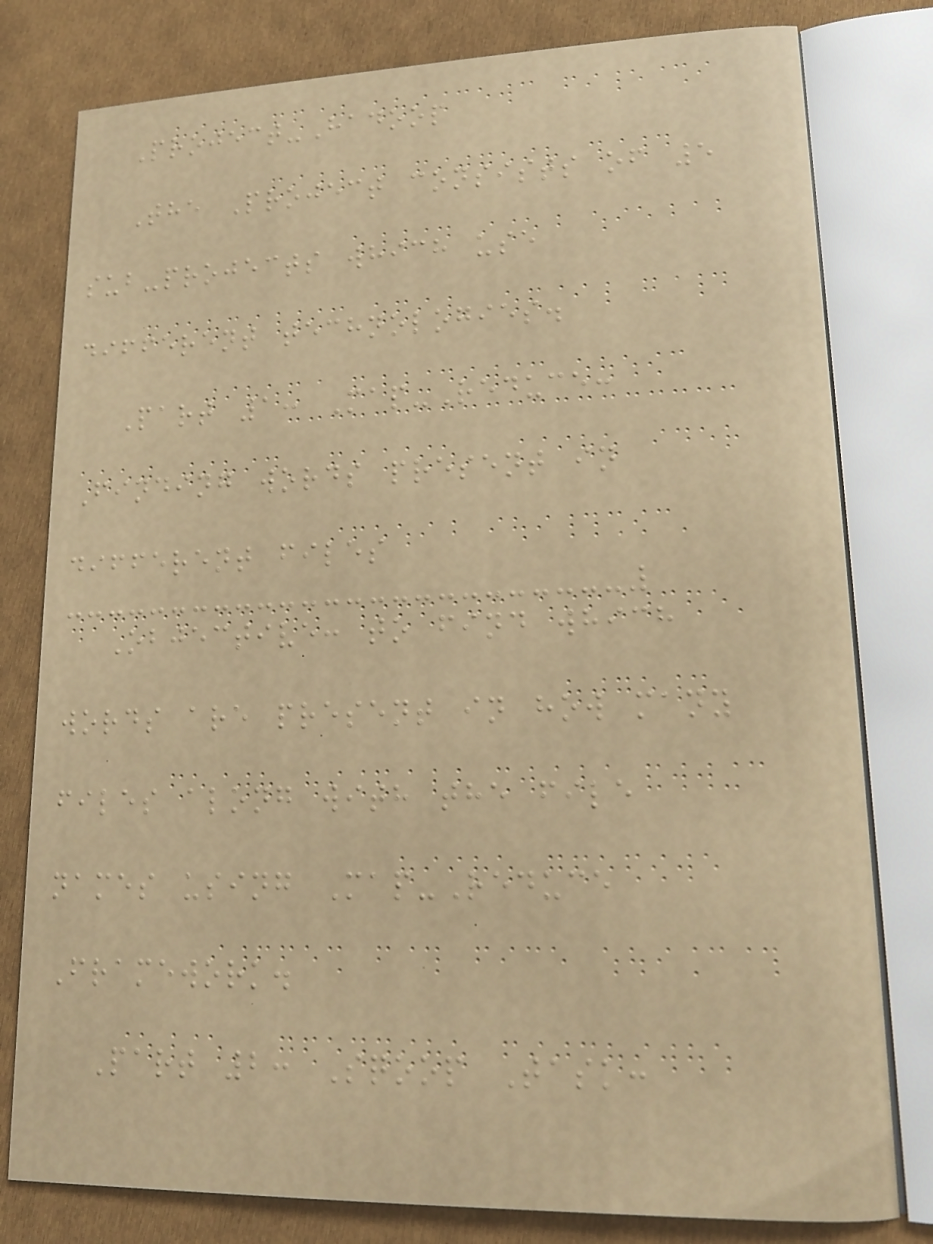Project-Hadoop
The Project consists of 5
sub-projects which use
different technologies.
Part 1: Map-Reduce:
Finding words present in
different files
Objective: to find which
words are present in how many
files along with the file
names using Map-Reduce
Framework.
Part 2: Sqoop Task:
